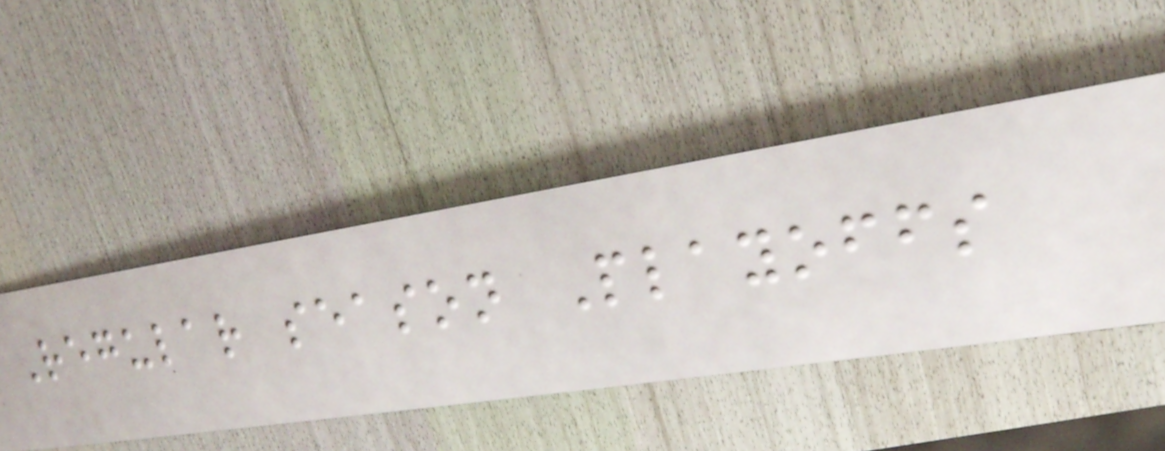Regular season Playoffs
